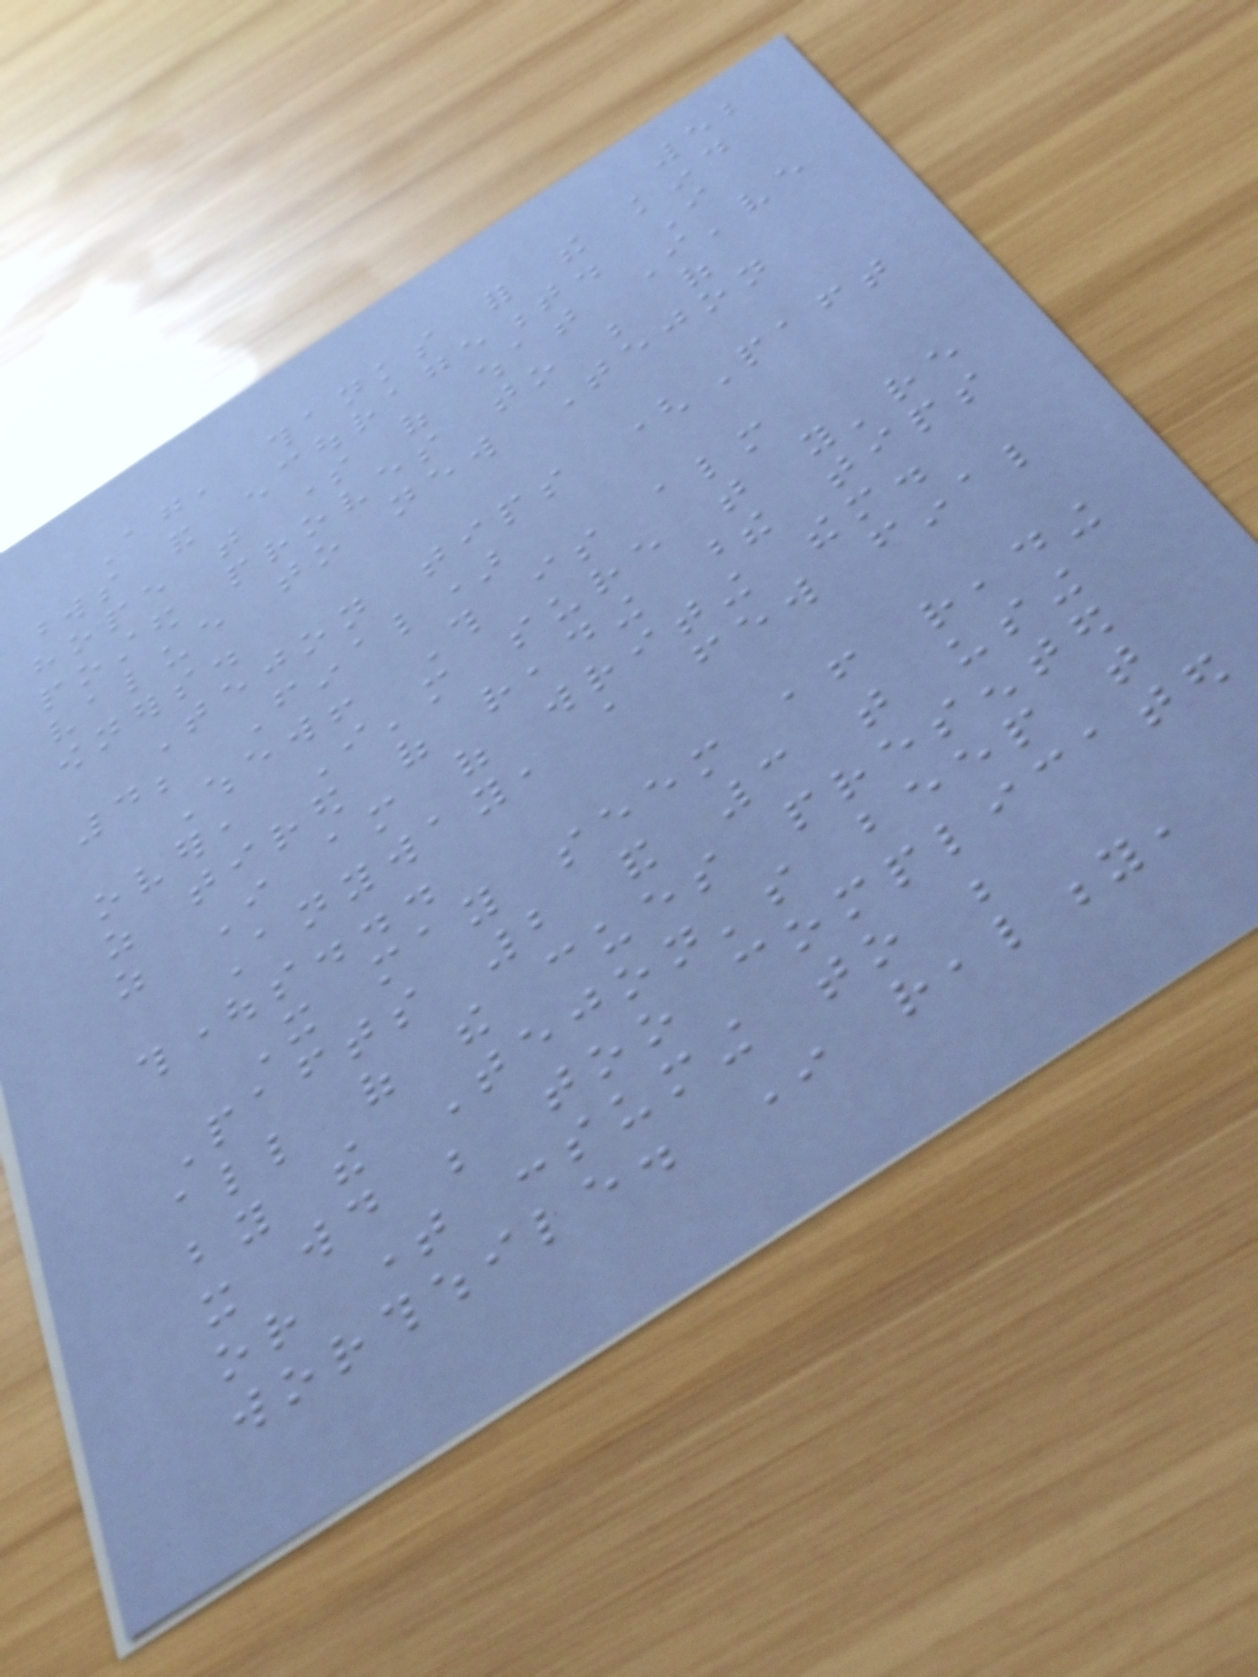52
Again, thanks for the kind
words and encouragement. I
hope that some of what I've
posted proves to be of
value to new Tejon
owners.
Tejon tips (Paft
4; Final)
Whew! This is almost
over, I'm sure that you're
as tired of reading these tips
as I am of writing them.
Anyway, a few final
thoughts...
It may seem after reading
Pafts 2 and 3 that using
all of the cues presented
by the Tejon's beep that
it would be too complicated
or time consuming to be
worthwhile. In reality,
